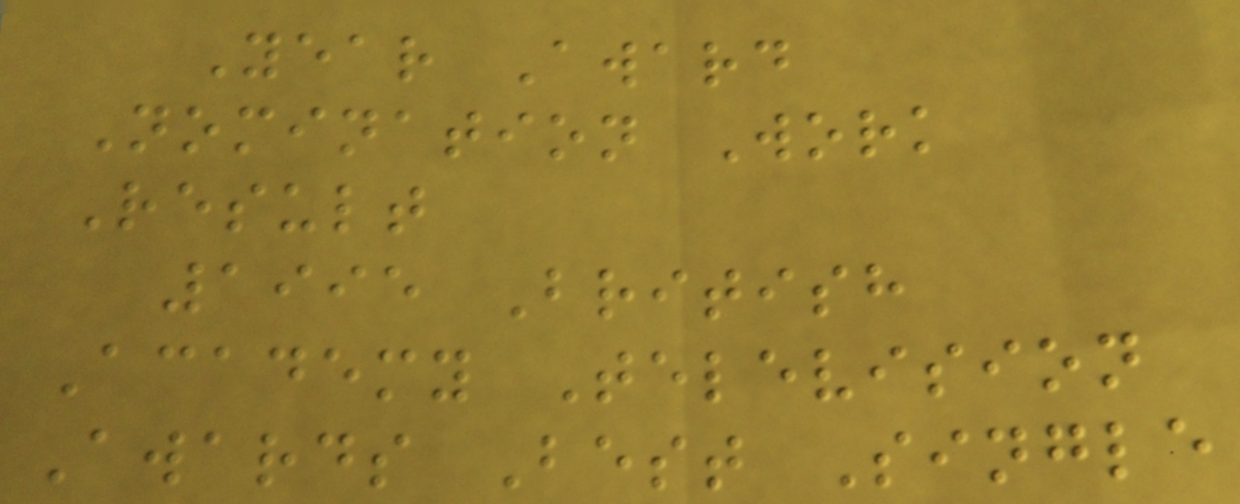Year Award
Nomination Work
Result
1995 British
Academy Television
Awards Best Single
